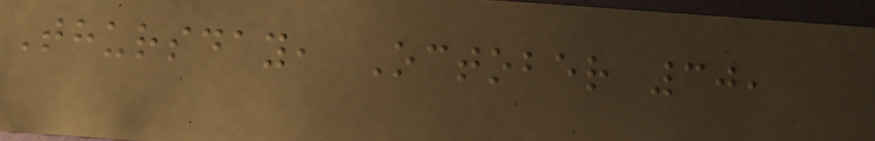Thursday, October 30,
